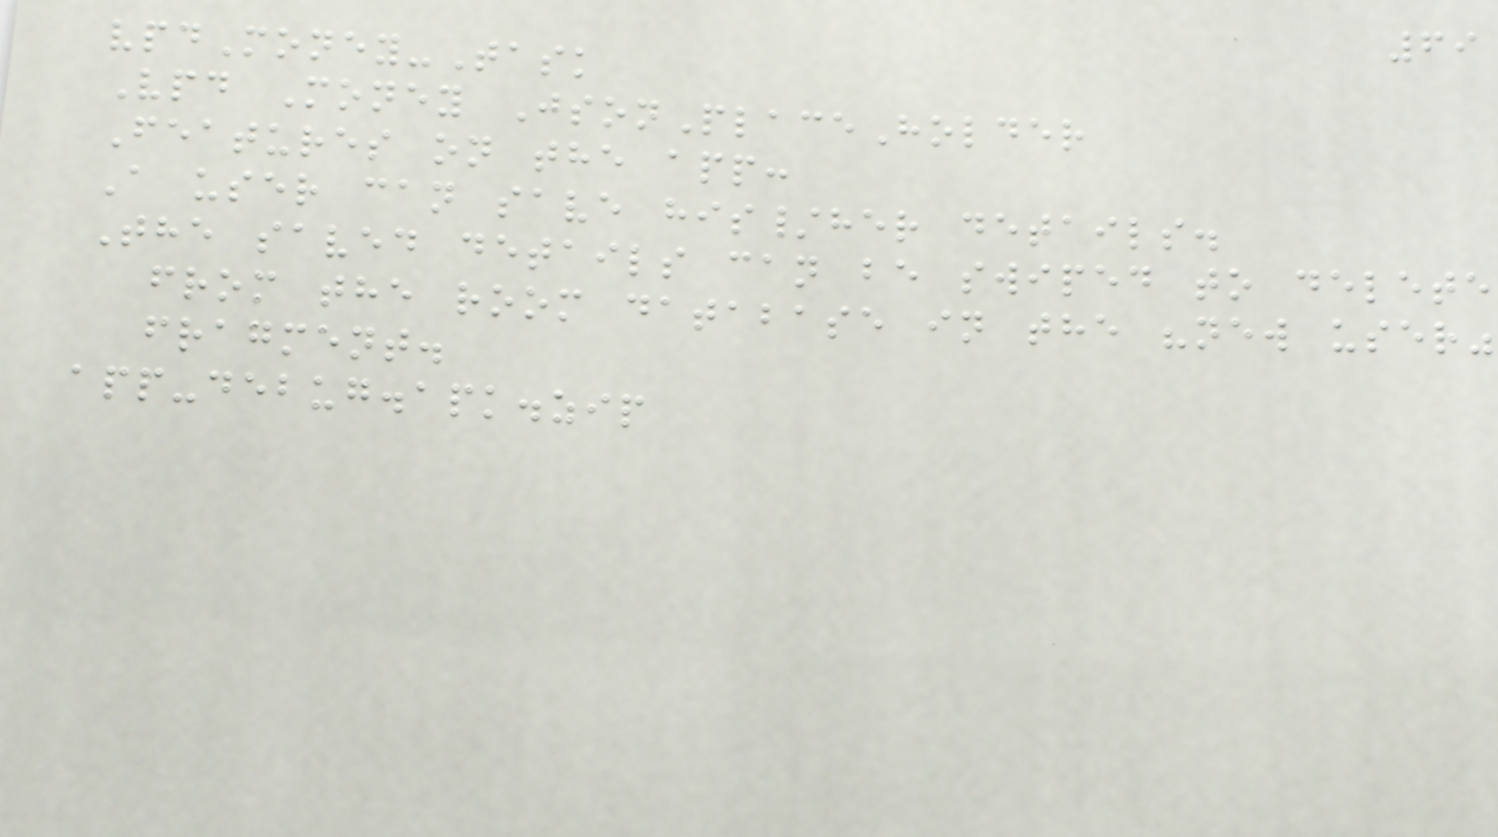69
vpdMoney-Task
Vpd Money JsonPlaceHolder
Features on the app:
A user can save his/her details.
The saved details can be swiped to delete
from the room database in the "new user"
fragment.
app-debug.apk.zip
